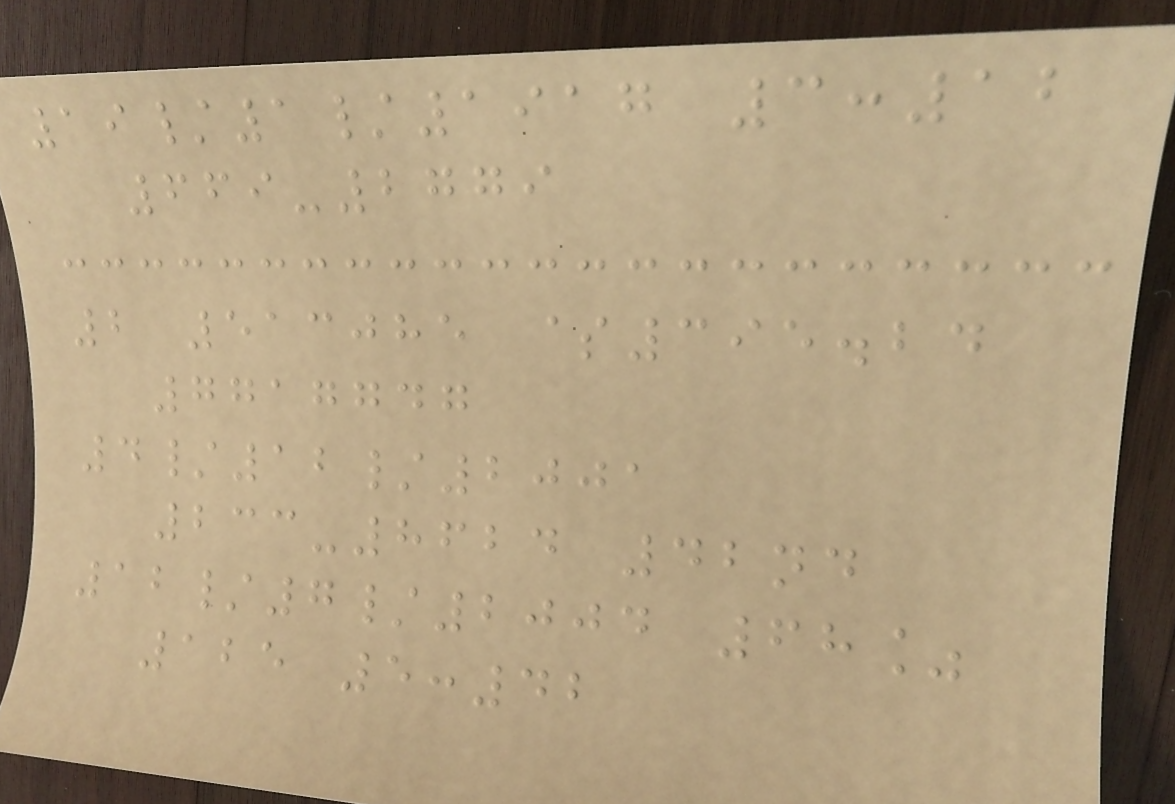19/1/1917 3:12
669-2779
2 513085 $395.24
7717747
4/12/2001
233-8624 42nd
12/7/2004 68%
125 5:42
